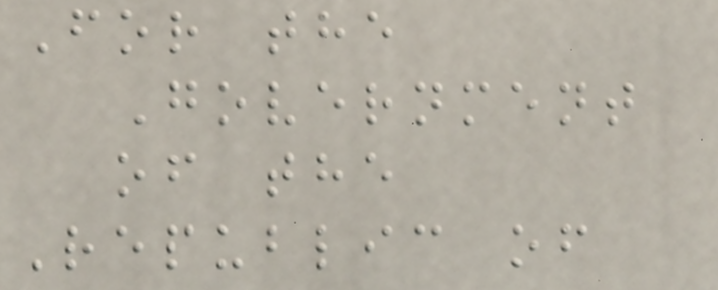For the
Government
of the
Republic of
